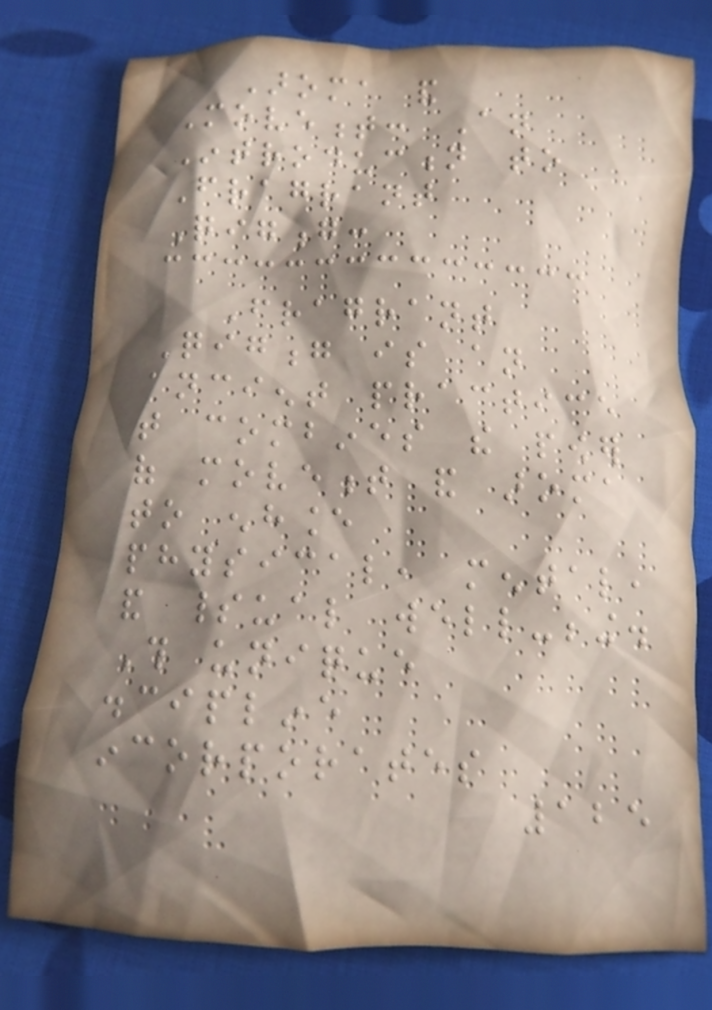Aroma and
Movement: An
Introduction to
Fragrant
Qigong:
Fragrant
Qigong is an
ancient practice
that combines the power
of movement and aroma
to enhance
physical, mental,
and spiritual well-being.
This unique
discipline
incorporates
125
